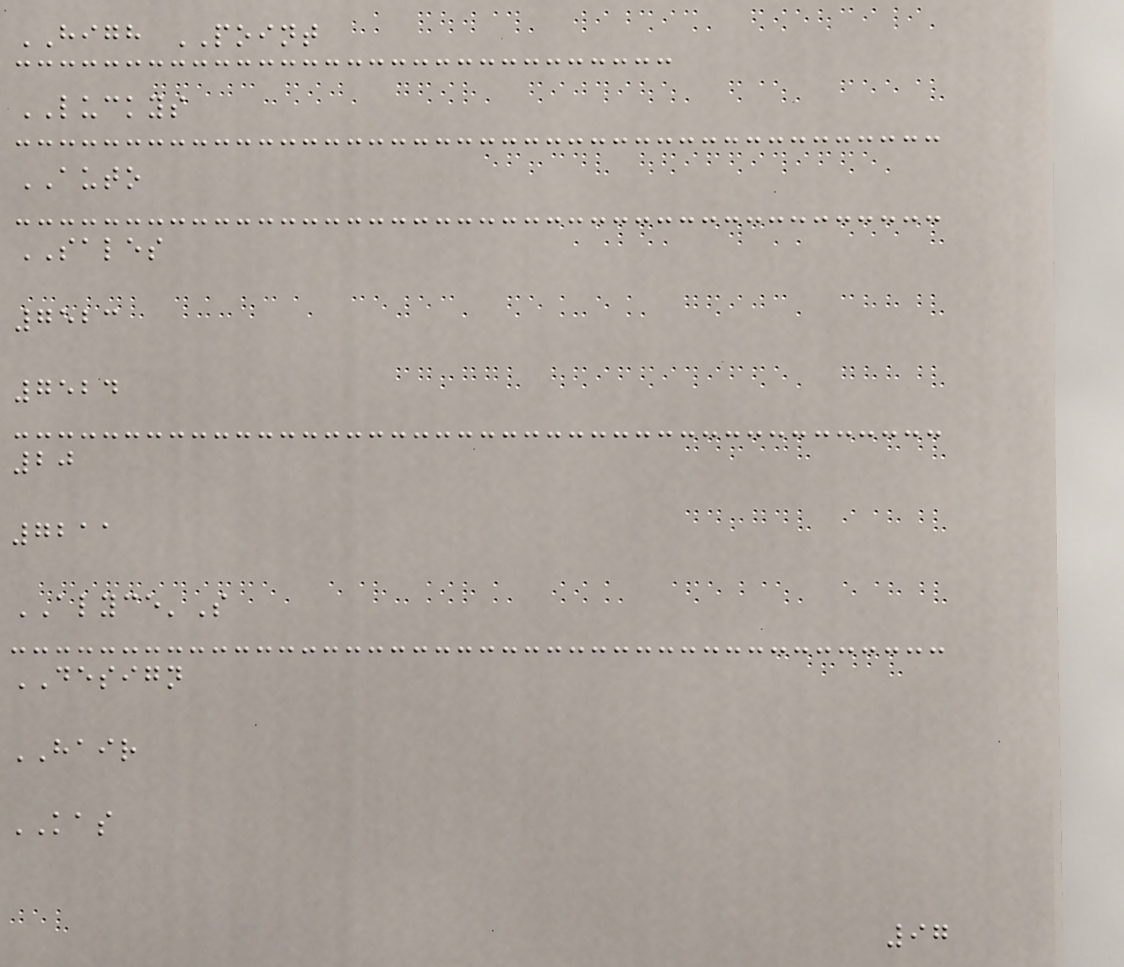HIGH POINT
LUCKYS
AUTO
SALES
7523
7524
20
7211
ALYCE'S
DESIGN
HAIR
KAS
97
